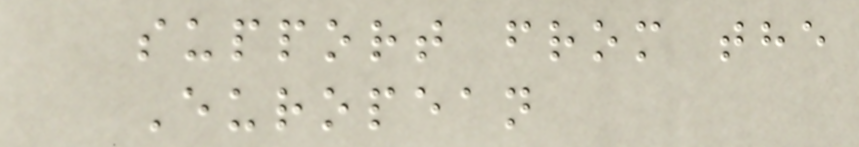support from the
European
